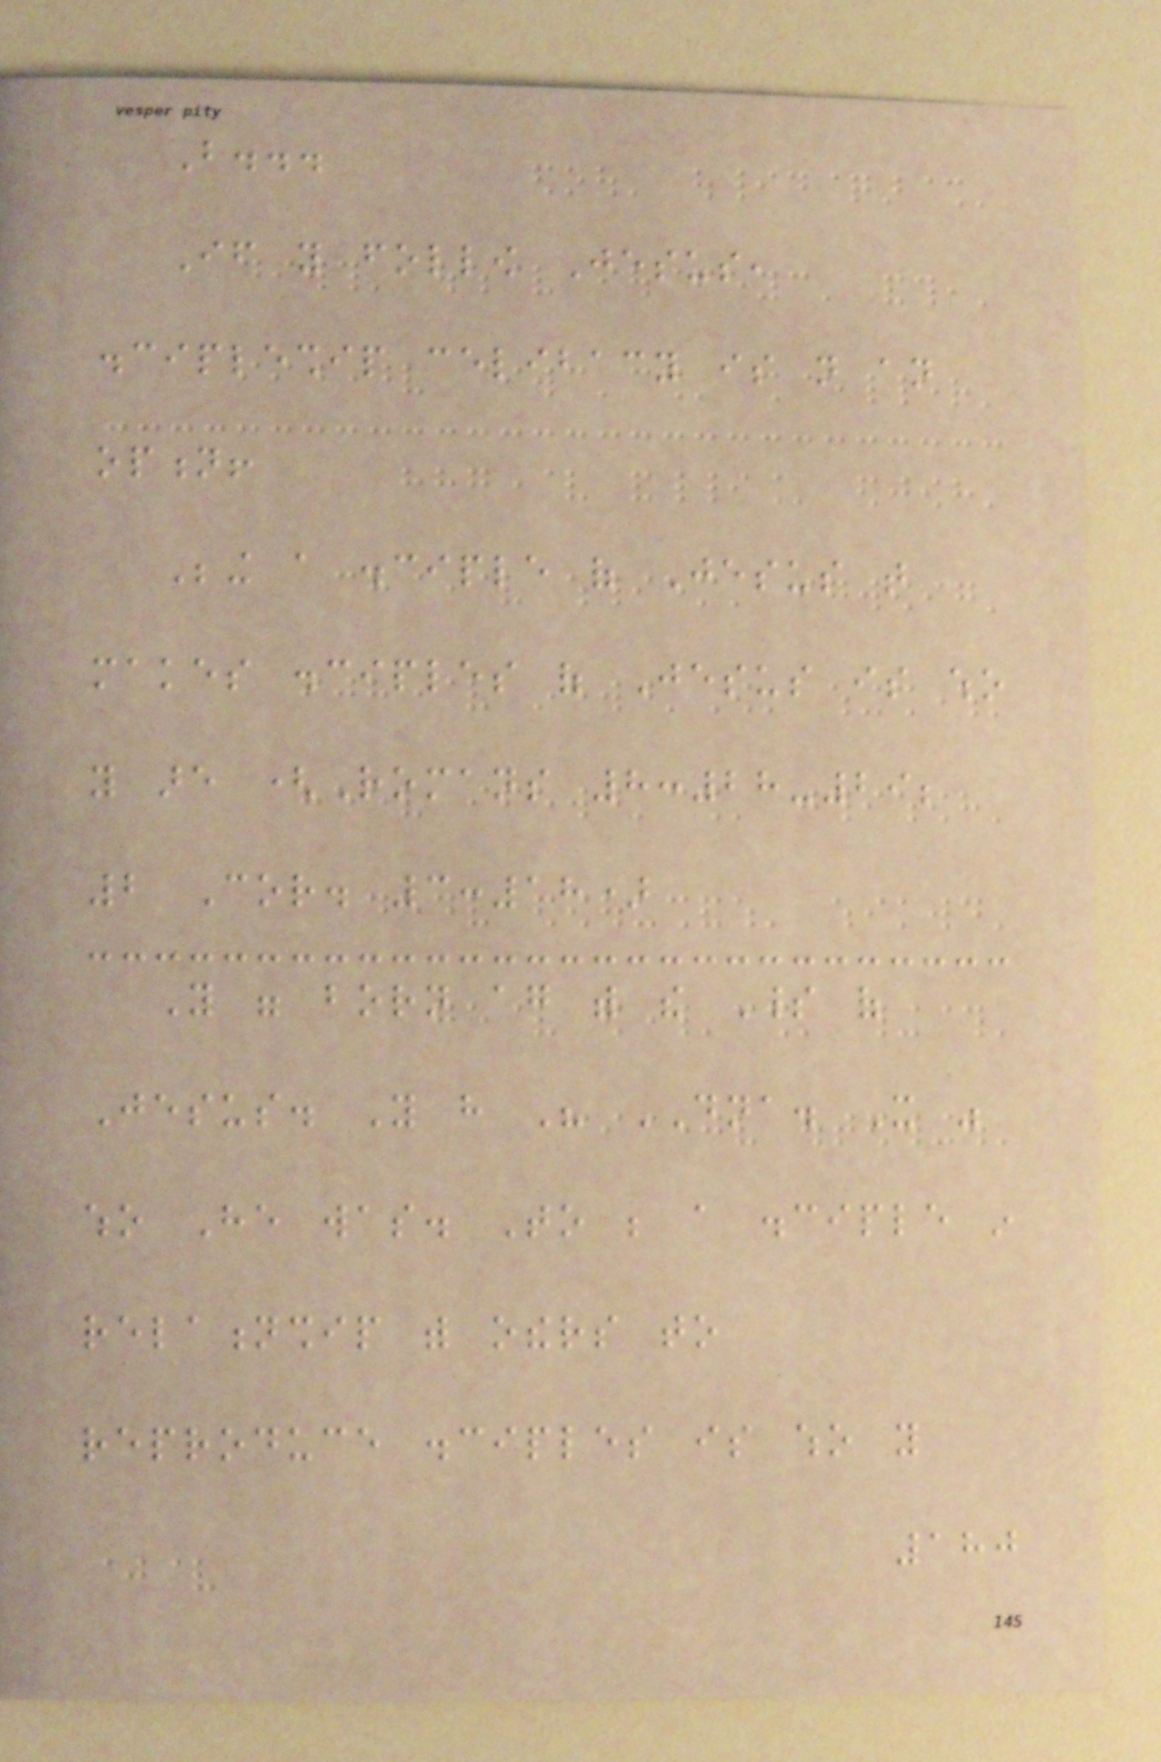But...
If you follow Jesus,
discipleship celibacy is not an
option!
Being a disciple of Jesus that
makes disciples of Jesus is who
you are (Romans 8:28-29;
2 Cor. 3:18)
You were born again with the Spirit of
Jesus. You have His DNA. It was
who He was. To be a disciple in
relationship with others to
reproduce disciples is who you
180
